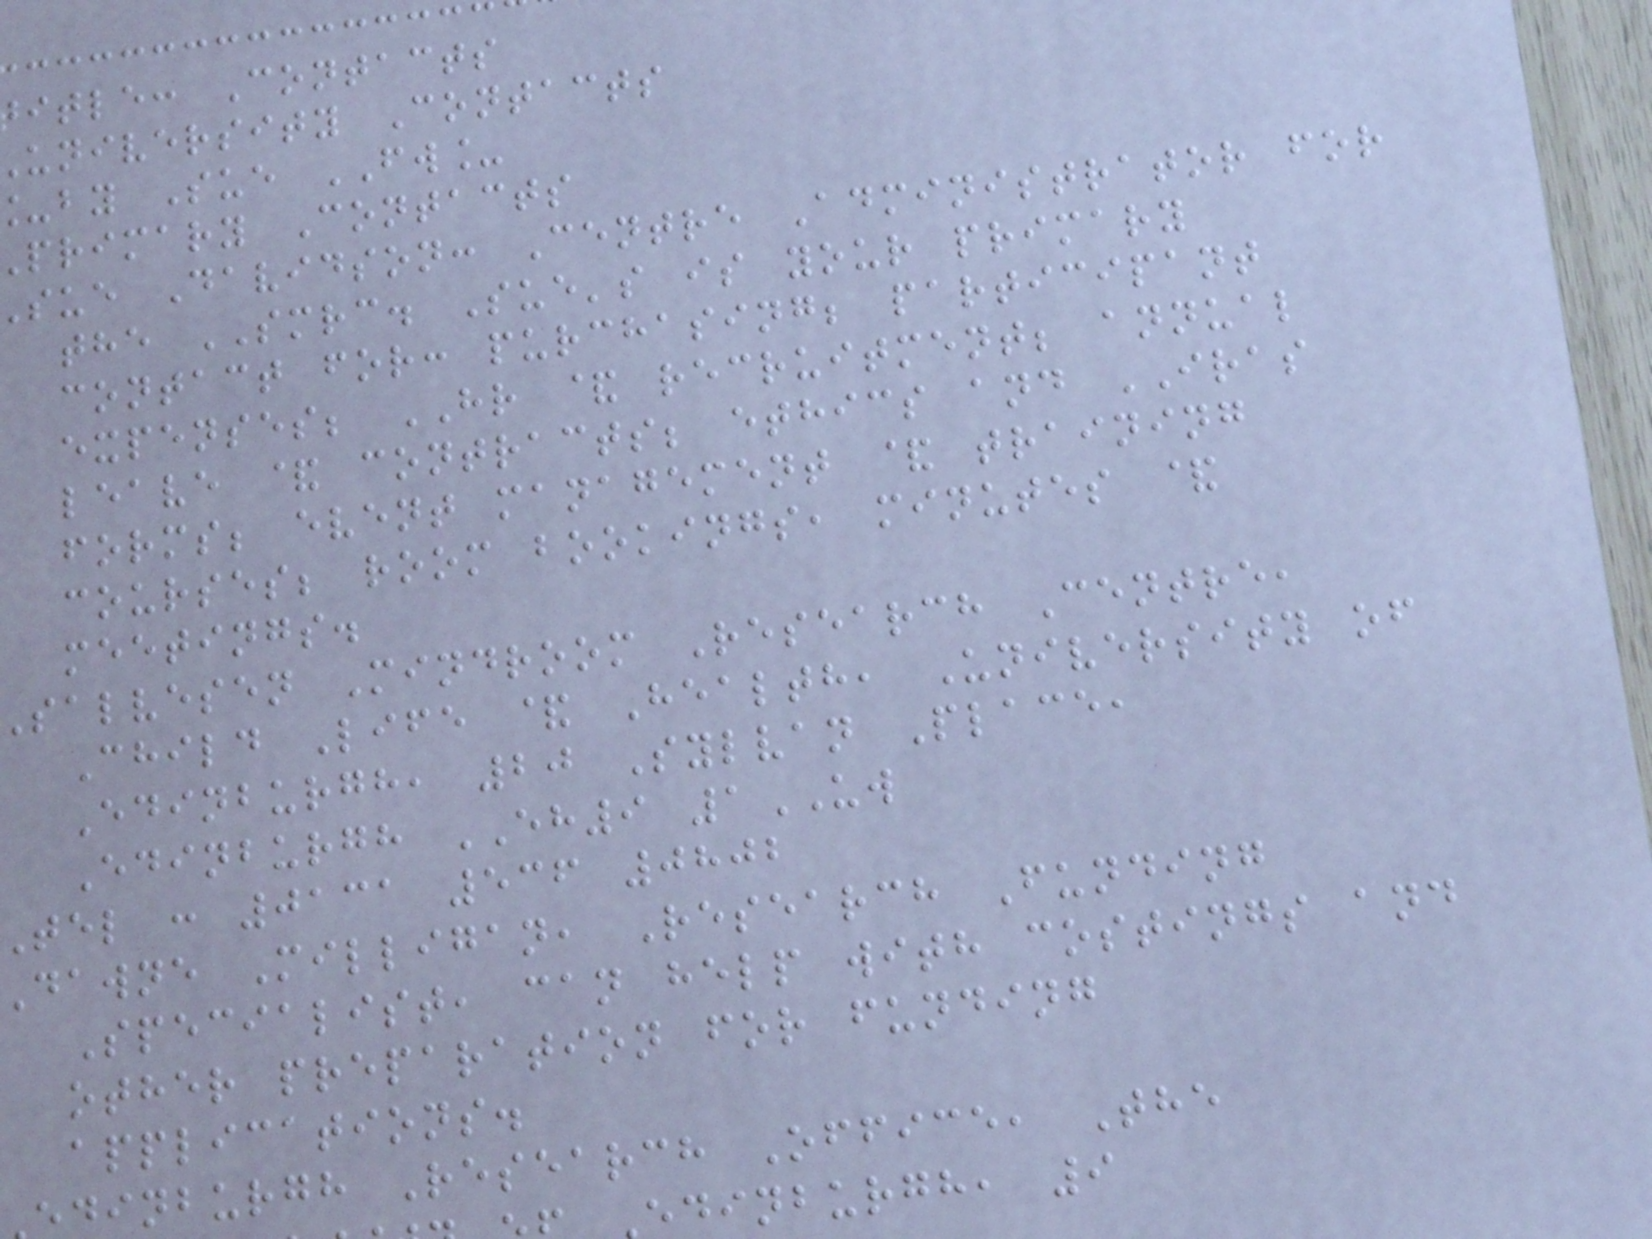itle: Contacts
university Contacts
by Sue FW_
primary Contacts
sue Davidson: Centre Administrator for
the SMRC. Sue's is your primary
contact for: purchasing; participant
expenses; HR & recruitment; annual
leave & contracts; ethics and IRAS
forms; event management & training
courses; room bookings, minutes &
meetings.
salvesen Mindroom Research Centre,
Child Life & Health, University of
Edinburgh, 20 Sylvan Place,
Edinburgh EH9 1UW
tel : 0131 536 0802
dawne Milligan, Research Funding
Specialist, can help with costings and
other preparation for funding
applications.
dinburgh Research Office, The
edinburgh, 9
